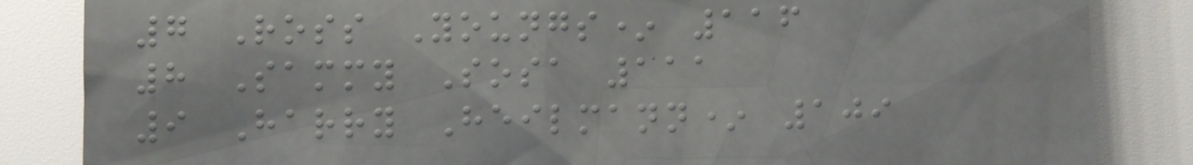7 Ross Youngs* 116
8 Sammy Sosa 111
9 Harry Heilmann* 109
